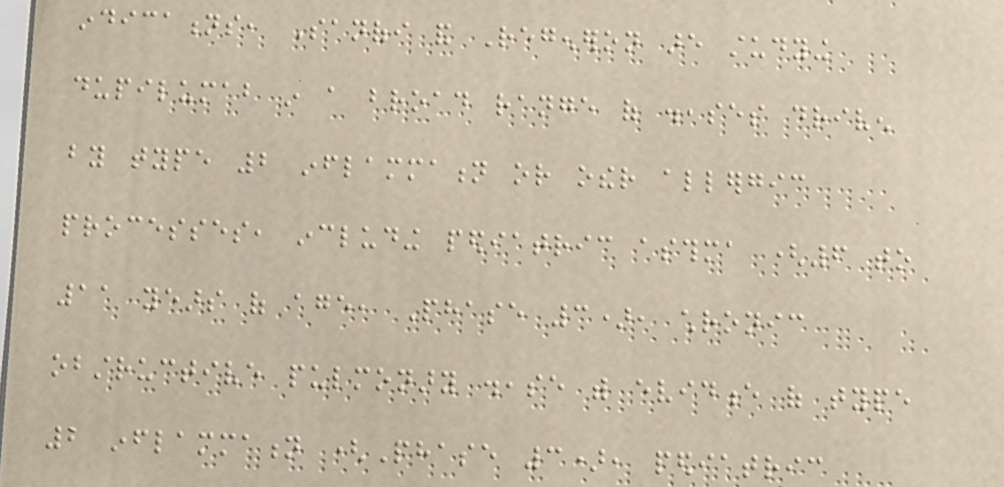indications, Sanofi and Regeneron are studying
dupilumab in a broad range of diseases driven
by type 2 inflammation or other allergic
processes, including pediatric asthma (6 to
11 years of age, Phase 3), chronic
obstructive pulmonary disease with evidence of type
2 inflammation (Phase 3), pediatric
